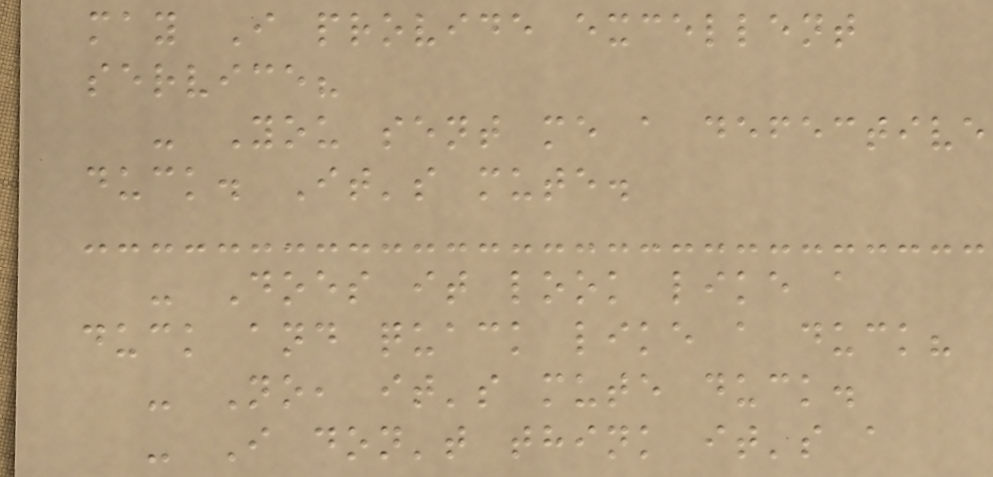may I provide excellent
service?
- You sent me a defective
duck. It's mute.
- Does it look like a
duck and quack like a duck?
- No, it's mute duck.
- I don't think it's a
